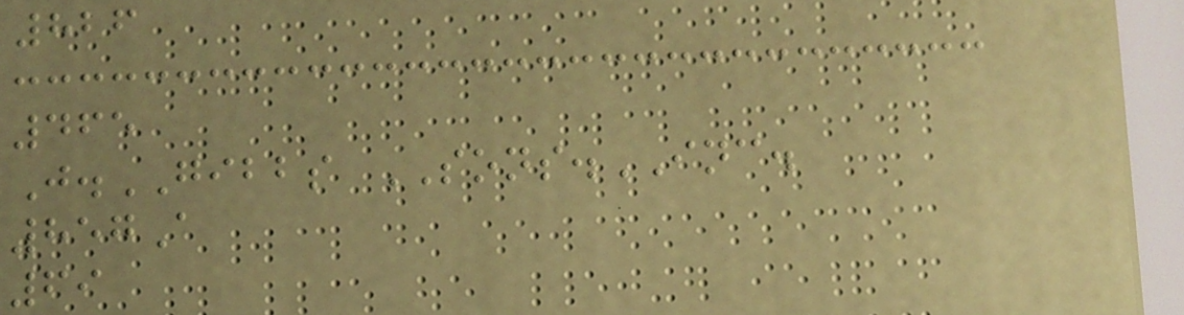826
465
J.GIBBS SONS.INC.
857A
69
